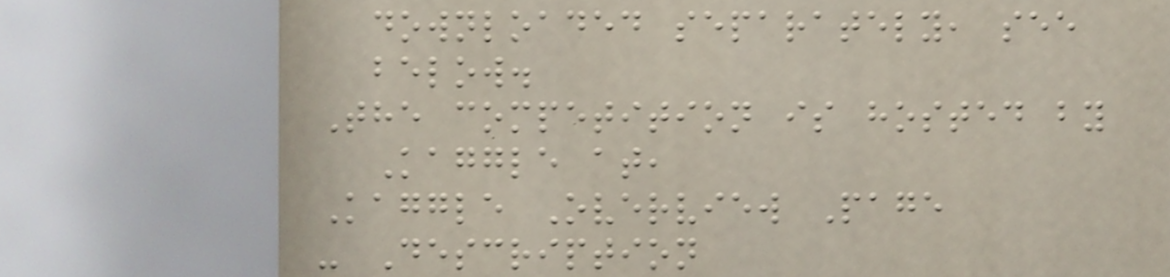downloaded separately, see
below.
The competition is hosted by
Kaggle at,
Kaggle Overview Page
- Description
